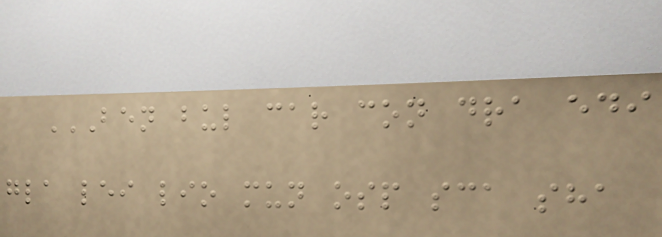BEN BUL CAR CON DRA EDI
GLA LEI LIO MUN OSP SCA SHA
